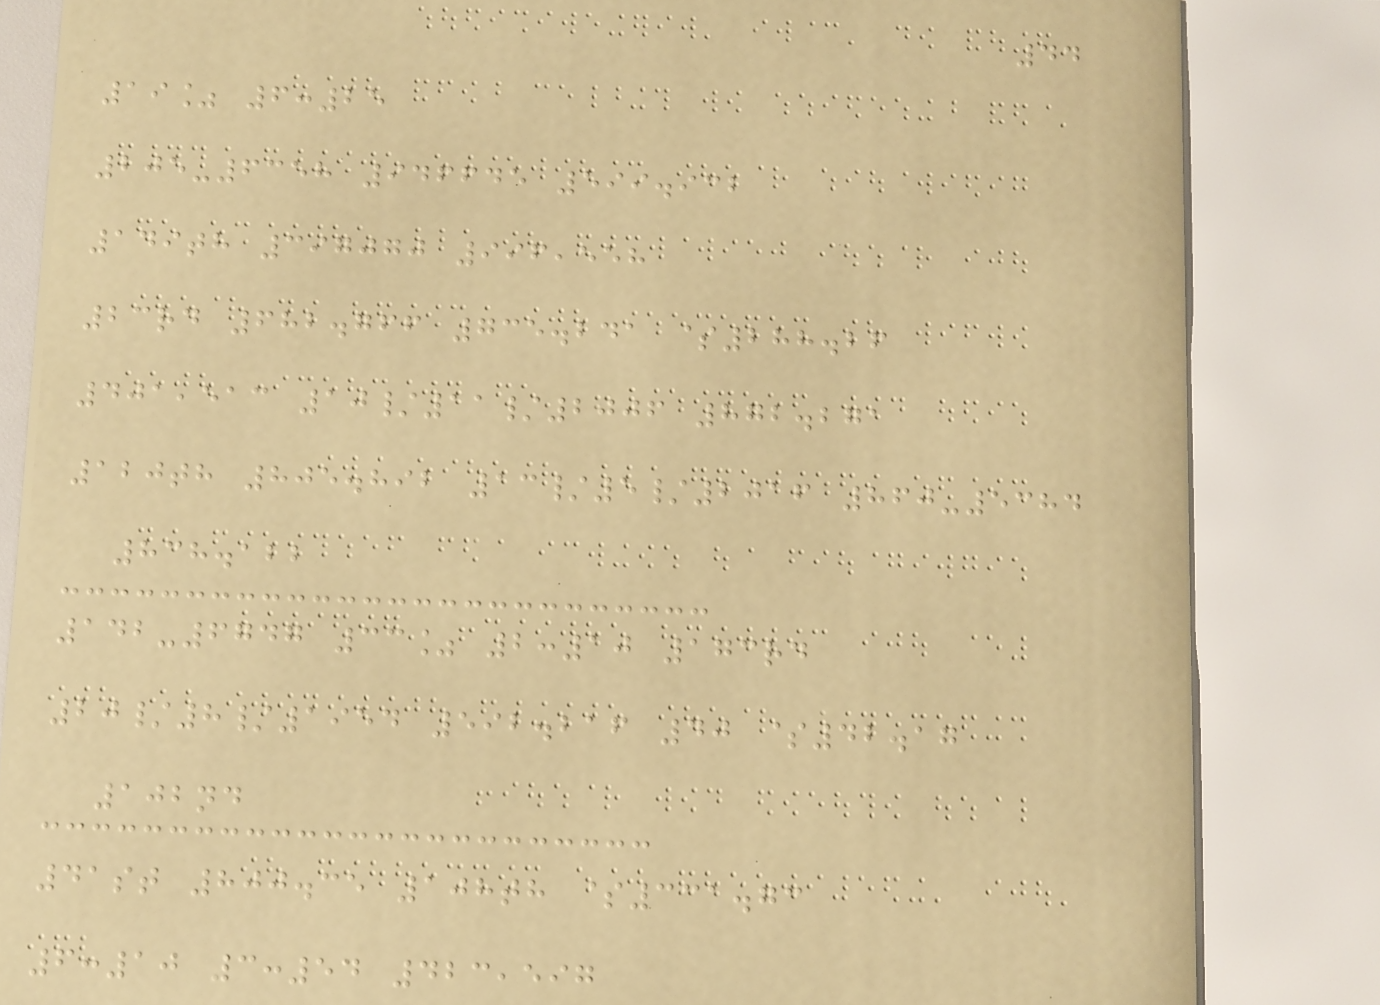44
19% 6:25
205-6358 946645 599.932
149th 397070 996,558
23rd 682.766 735.241 $288.26
401,513 10/11/2006 872.271
120th 805.892 13/5/2016 860-5384
838.122
142-6747 33% 2:10 173rd
20/8/1954 592.216 40 $42.17
102nd
41st 800.35 108th $331.73
6:10 3:54 423,597
